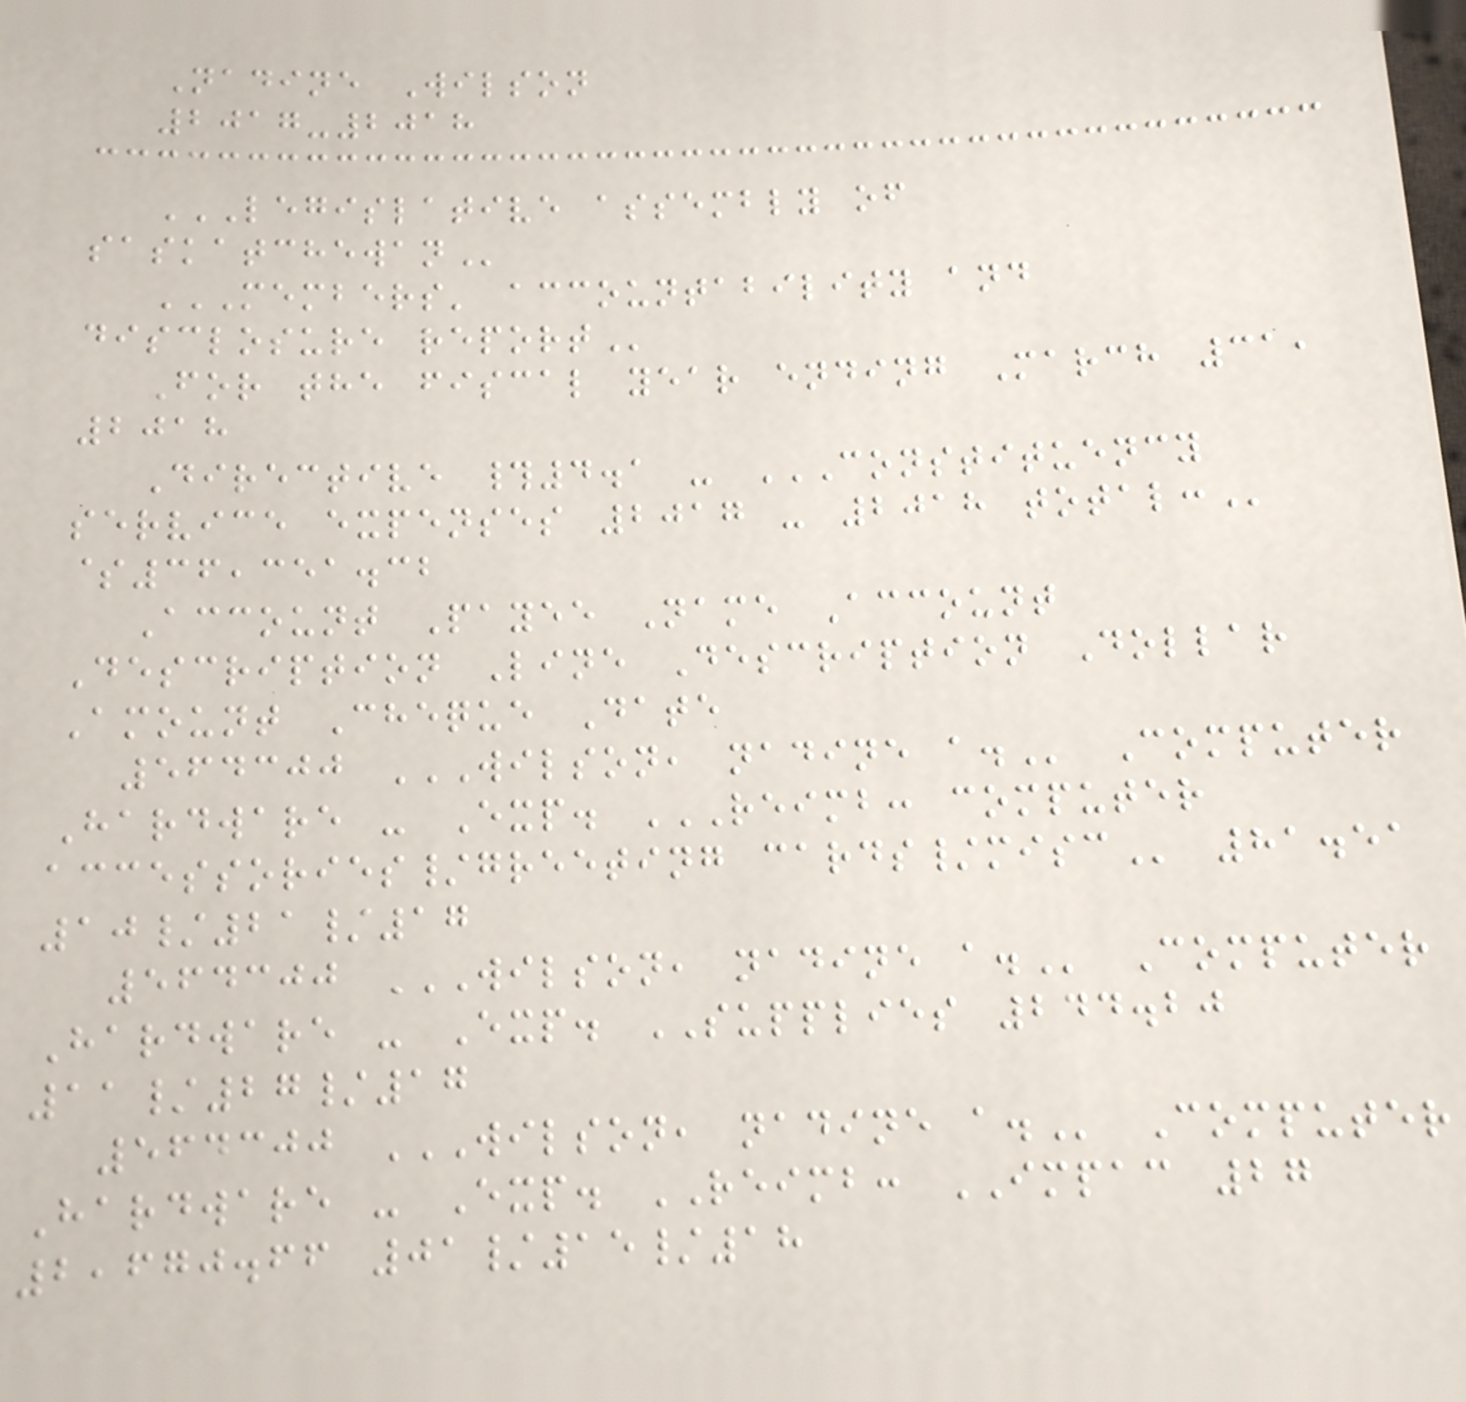Nadine Wilson
2017-2018
LEGISLATIVE ASSEMBLY OF
SASKATCHEWAN
MEMBERS' ACCOUNTABILITY AND
DISCLOSURE REPORT
For the fiscal year ending March 31,
2018
Directive #4.1 - CONSTITUENCY
SERVICE EXPENSES 2017 - 2018 TOTAL:
$36,351.32
Account Payee Name Account
Description Line Description Dollar
Amount Cheque Date
564300 WILSON, NADINE A. Computer
Hardware - Exp. REIMB: COMPUTER
ACCESSORIES/GREETING CARDS/MISC 81.51
10/21/17
564300 WILSON, NADINE A. Computer
Hardware - Exp. SUPPLIES 244.20
11/27/17
564300 WILSON, NADINE A. Computer
Hardware - Exp. REIMB: IMPAC 27
2,670.66 01/15/18
